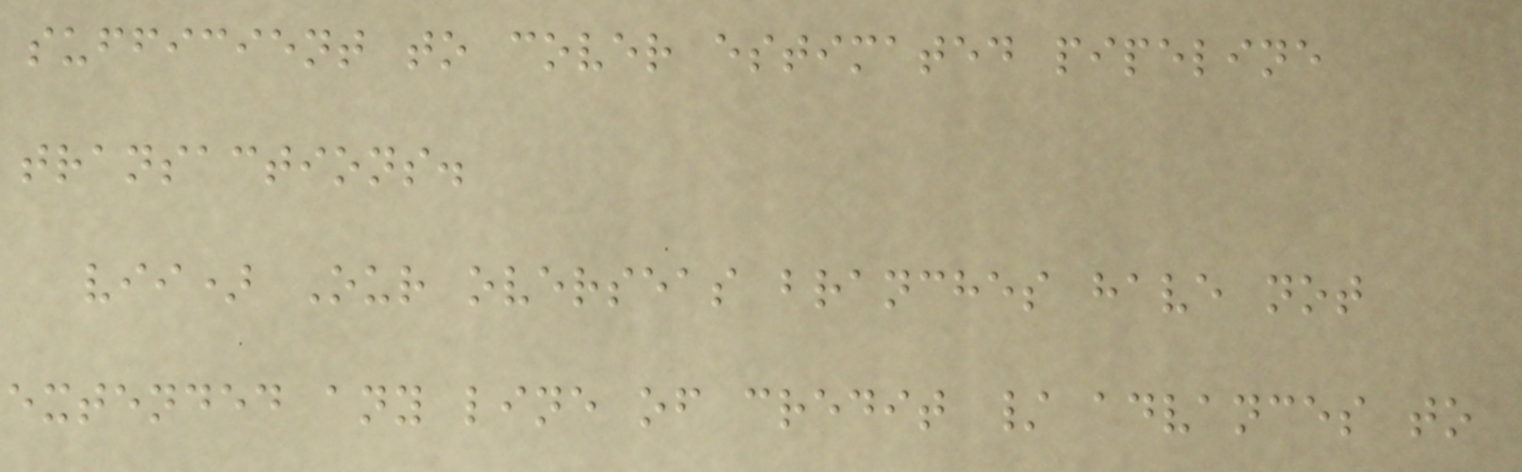sufficient to cover estimated pipeline
transactions.
vii) Our overseas branches have not
extended any line of credit / advances to
